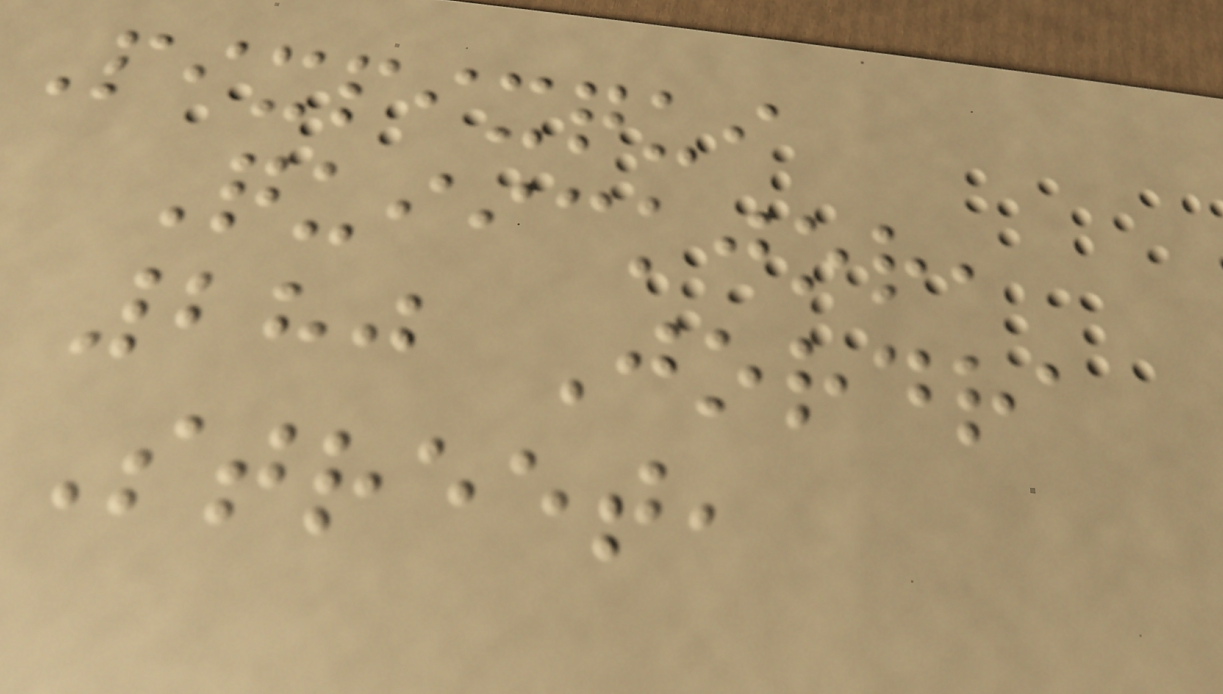Pixpixqui
Quiickjor,
280 Jordra
Street,
